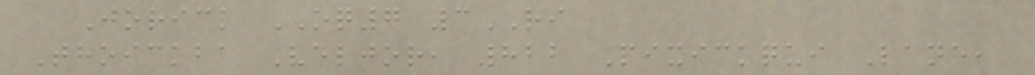Jorick OQ7 3RI
Thoickba Veljor, 822 Pixickqui Lane,
